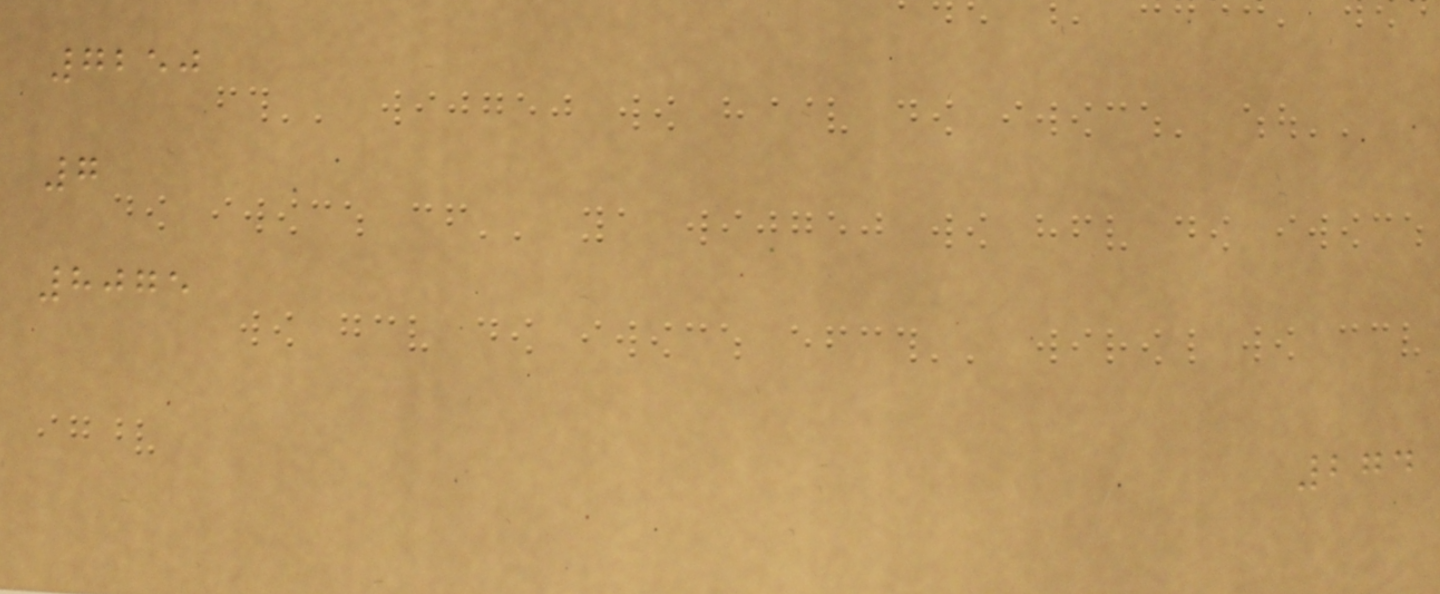7250
7
8075
274
